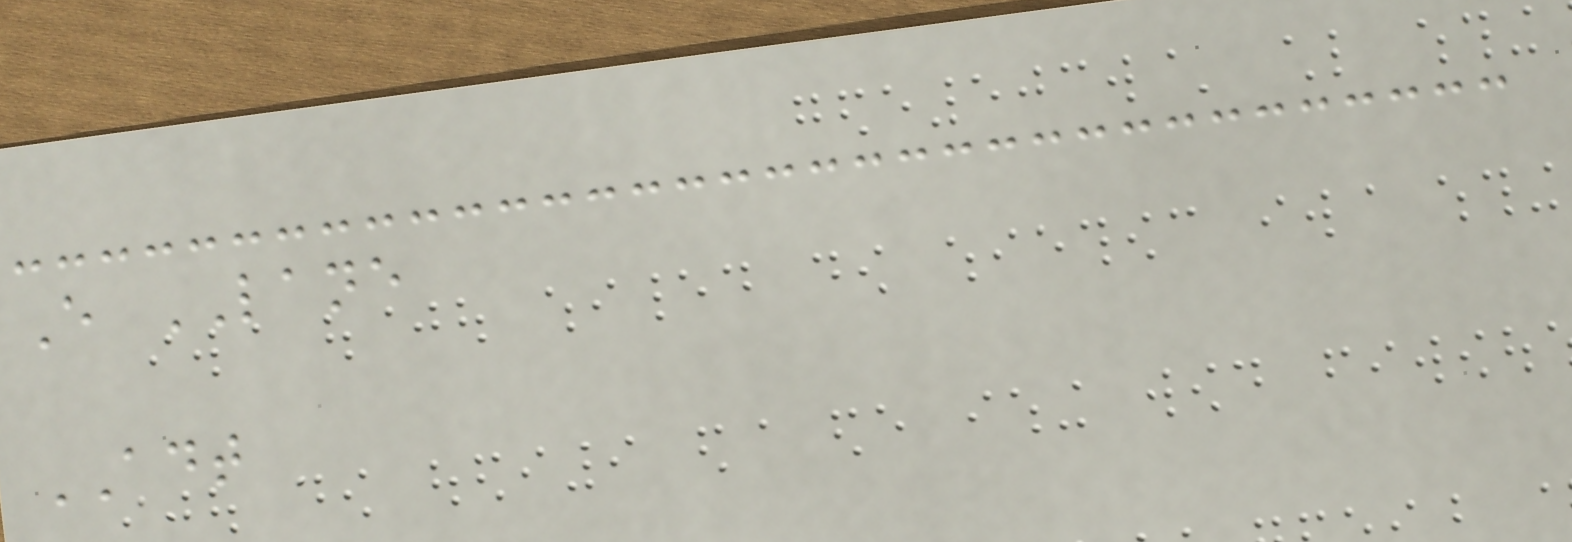E LANE
ADT
